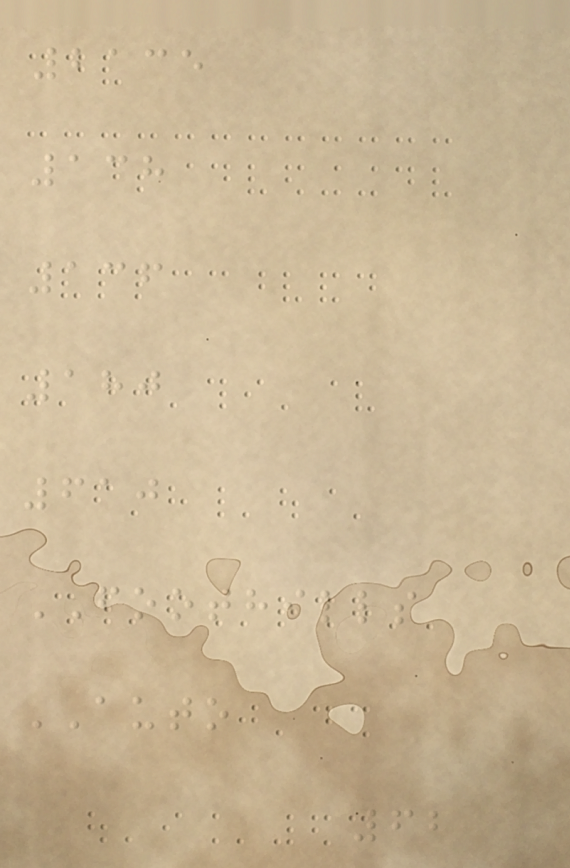2135
138
136
180
610
FOOTHILLS
AUTO
62
